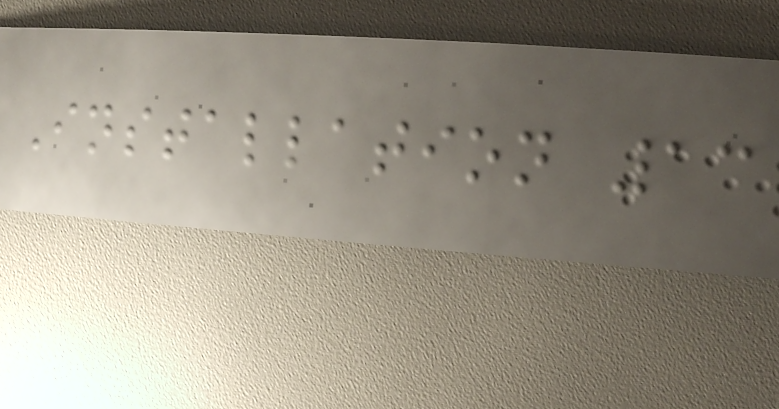Installation 13
